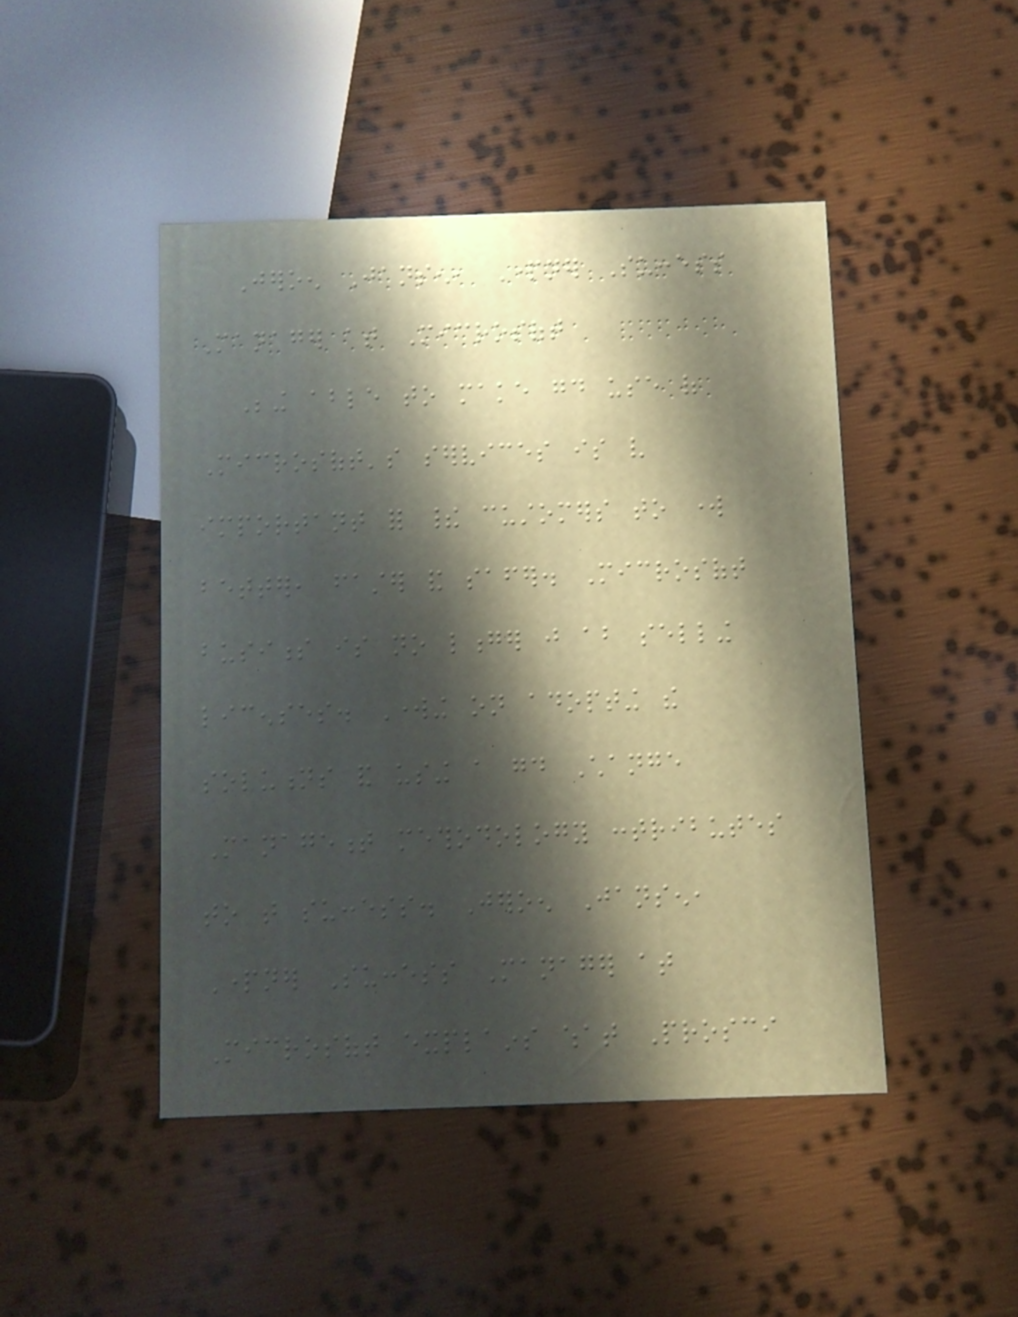Jeroen Jansen, Partner Success
Manager at Microsoft
Being able to make good use of
Microsoft's services is very
important for their customers to work
better, faster and safer. Microsoft
business is no longer just about selling
licenses. Working on adopting the
solutions and using a good Change
Management methodology contributes
to that success. Jeroen Jansen,
Partner Success Manager at
Microsoft explains what Prosci
